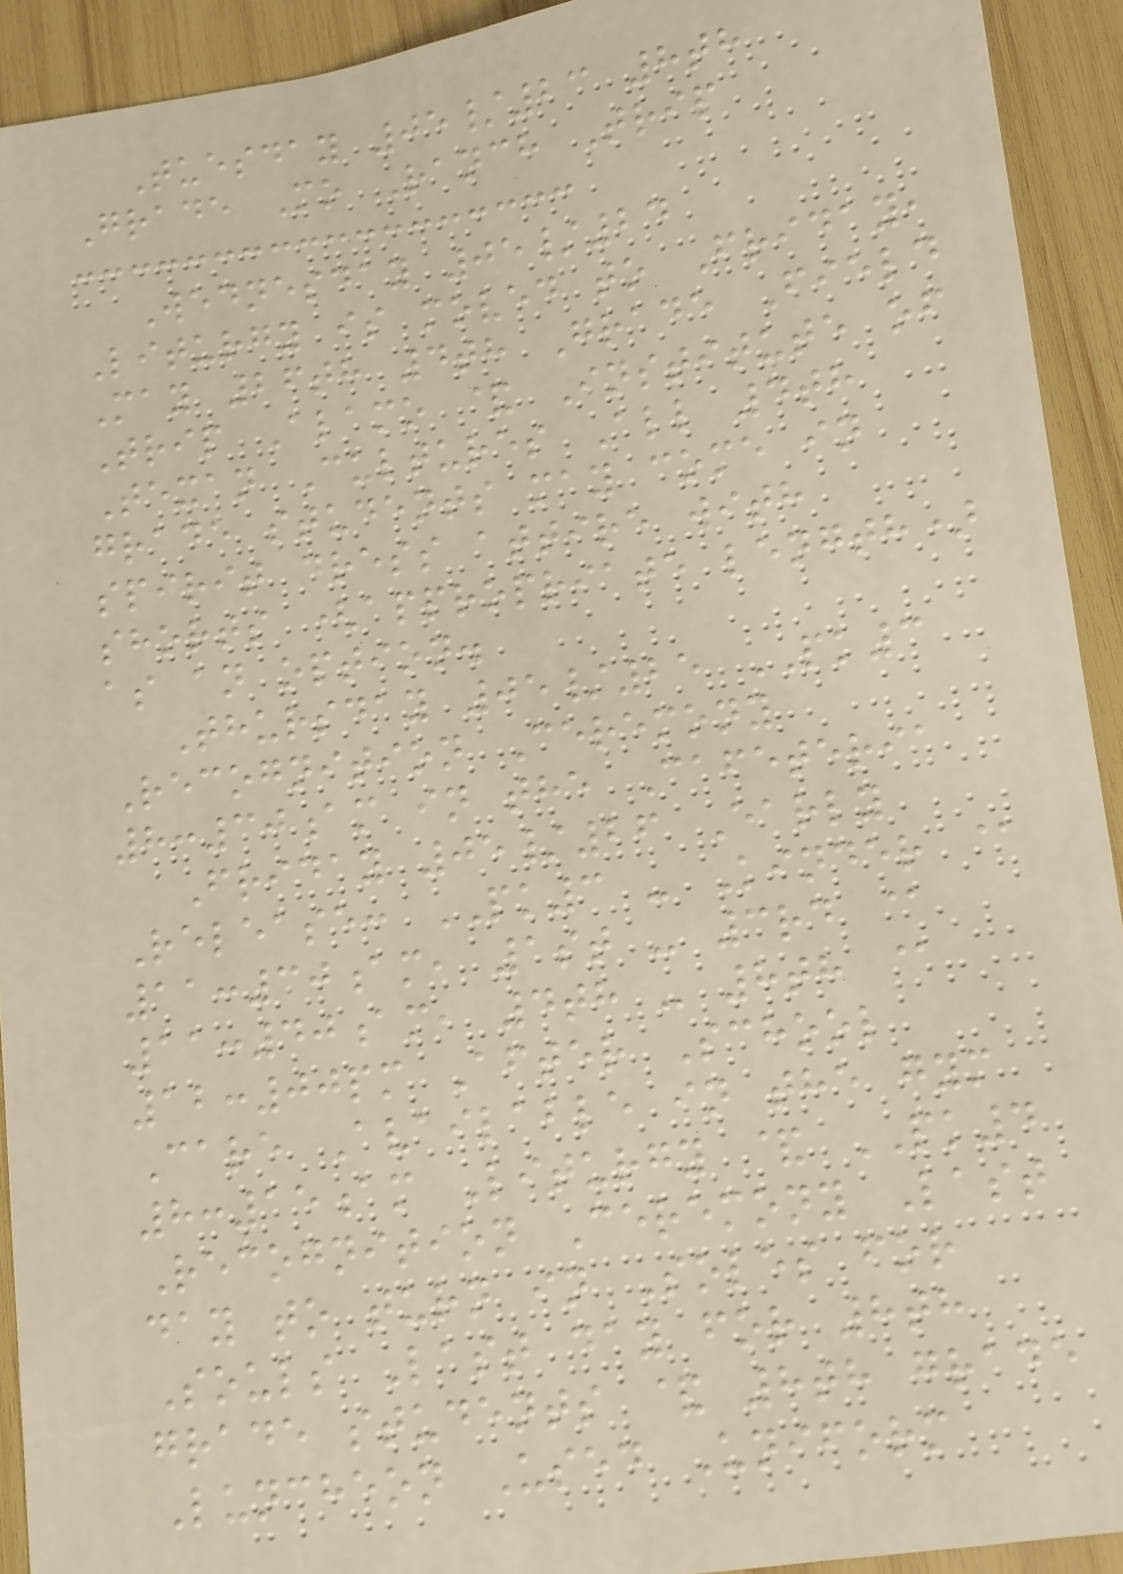Tuesday 05/23 8th
Grade Mo Ranch Trip
Wednesday 05/24
Liturgy is moved to Friday,
May 26th 4th Grade Field
Trip Alamo & Institute of
Texan Cultures All 4th
grade students may come in
spirit dress attire with
shorts (appropriate length)
as an option.
Thursday 05/25 PK3
Recognition Ceremony
8:30am in the Cafeteria
Friday 05/26 Early
Release: PK3 - Kinder @
11:30am, 1st - 3rd @
11:40am, 4th - 8th @
12:00pm After School
Care Available in the gym
8:15am Liturgy & PK4
Recognition Ceremony Last
day to turn in Soles for
Souls Last day for 8th
grade students & 8th grade
Luncheon Used Uniform
